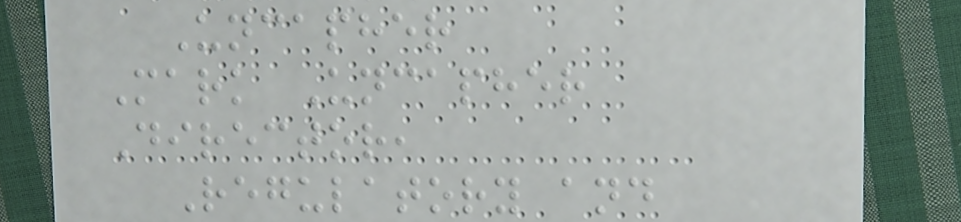Uncapher
Mark Uncapher
Director,
Regulatory and
